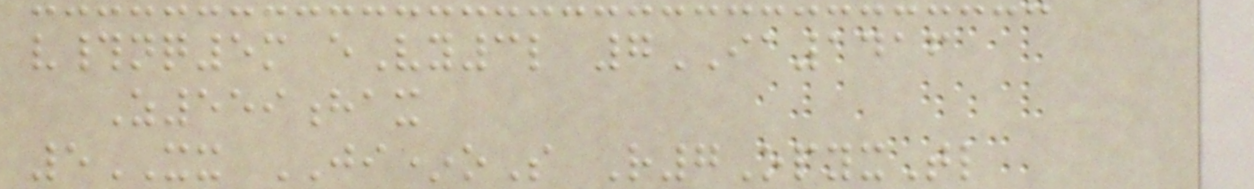v#nq5m eVy3l 7IA1416
Z559hax
5XX JI*oS R7OpyxTl
